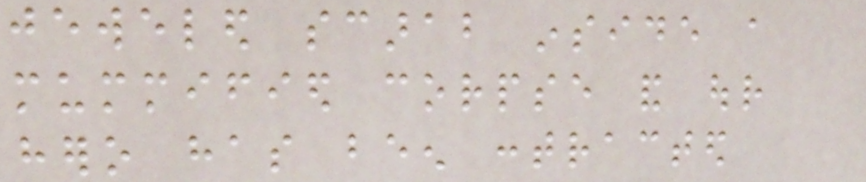jeweled scarab inside a
mummified corpse and our
hero has been contracted
